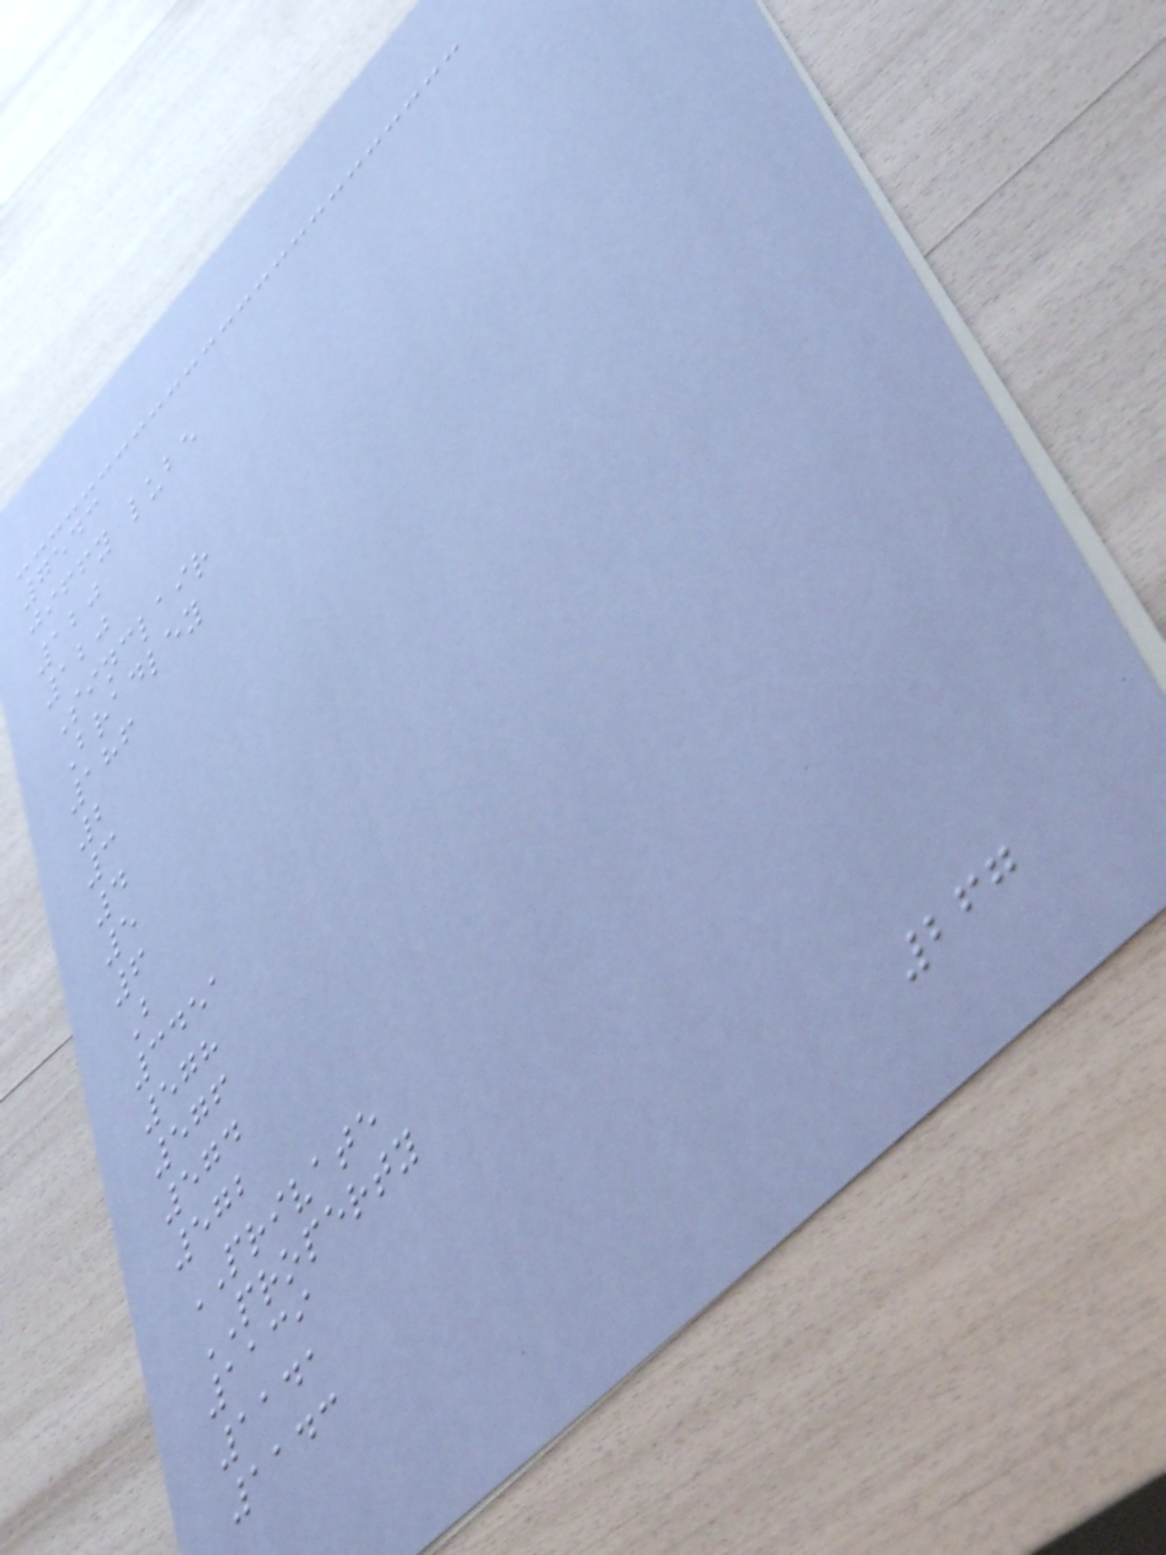7543
jiffy lube
120
120
Sinclair
Bradley
186
2
3
4
5
6
B
3451
578
576
574
572
PRIVATE
PROPERTY
1139
1141
1143
267
